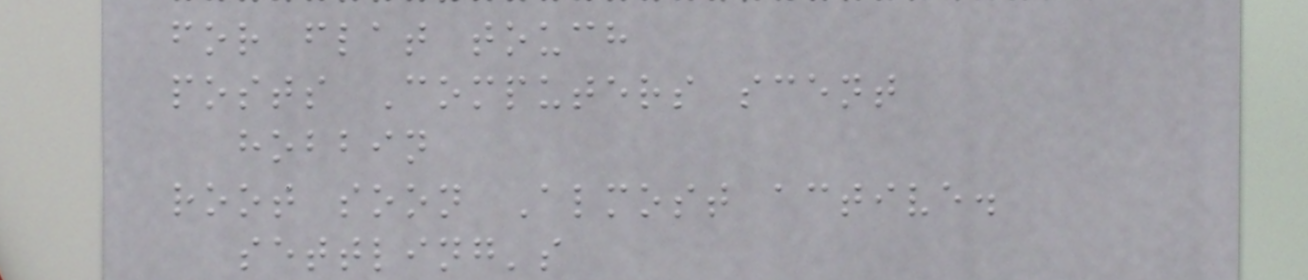for flat touch
posts Computers scent
hobbin
root soon Almost active.
settling's
